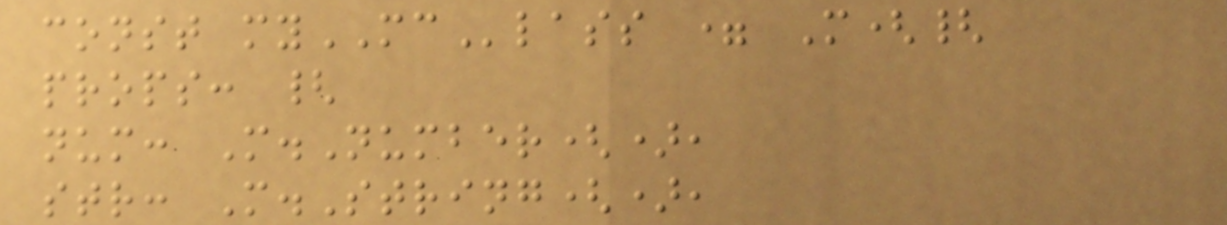const myMClass = M({
props: {
num: M.Number(),
str: M.String(),
